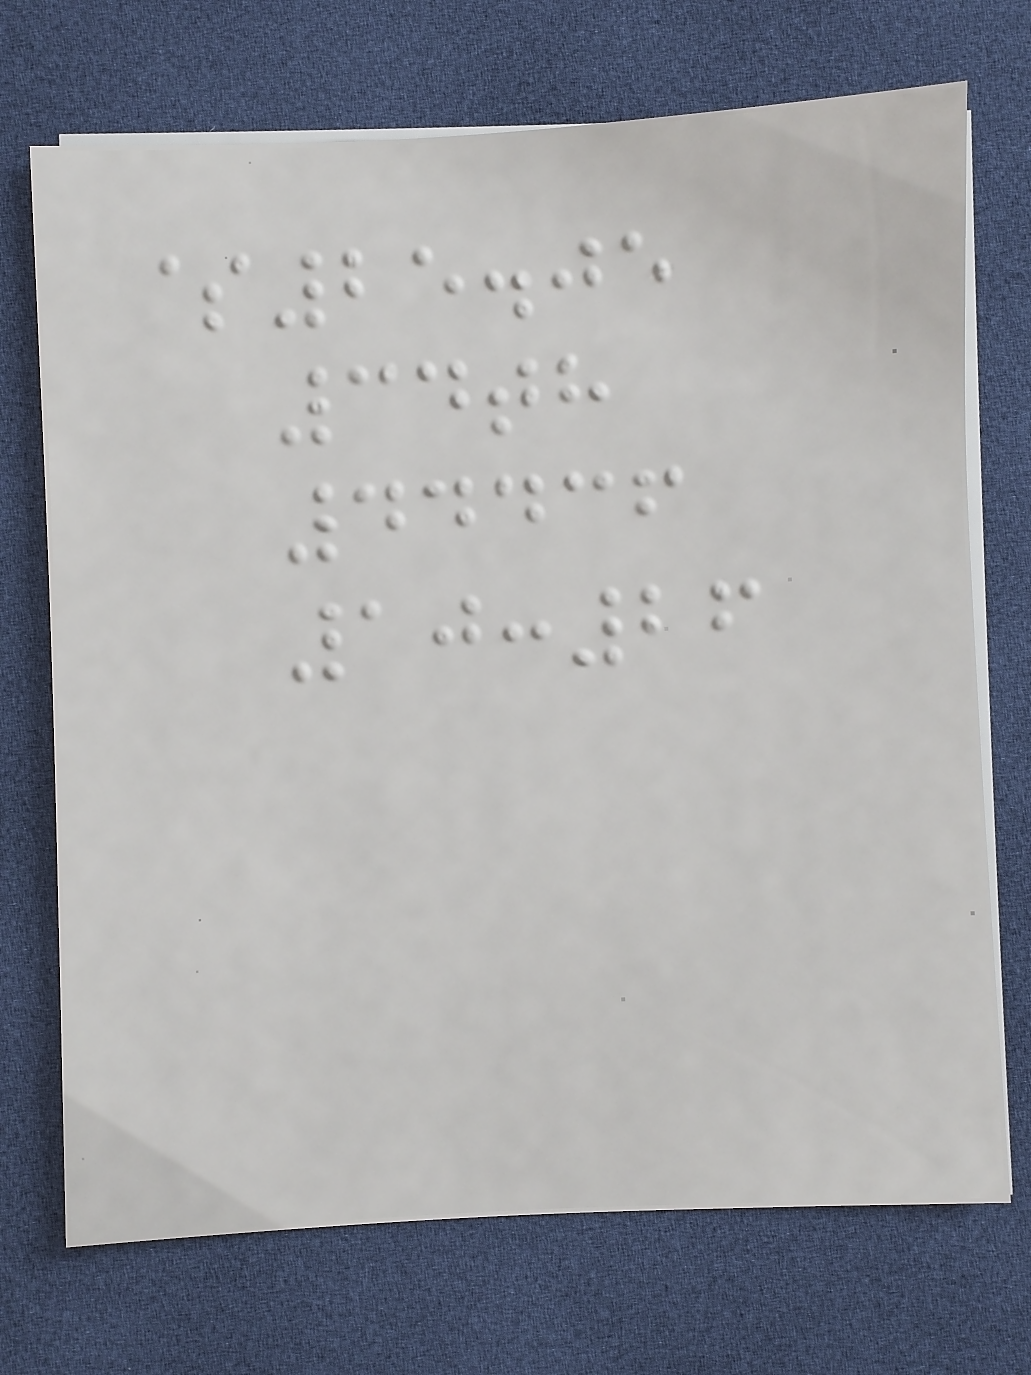$25.05
34th
44436
10:26
